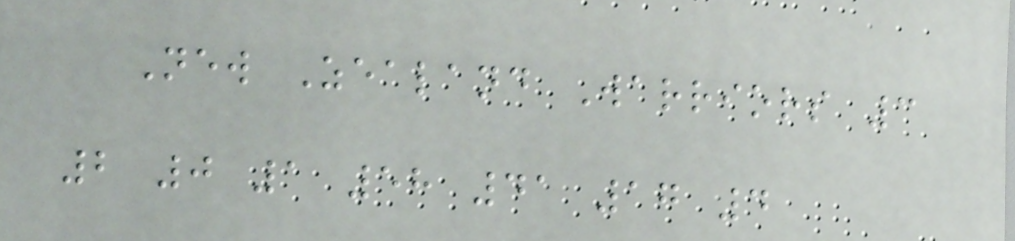New Zealand Warriors 3
2 0 1 58 41 17 4
